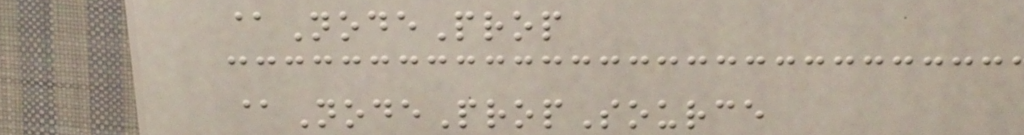@NodeProp
@NodePropSource
